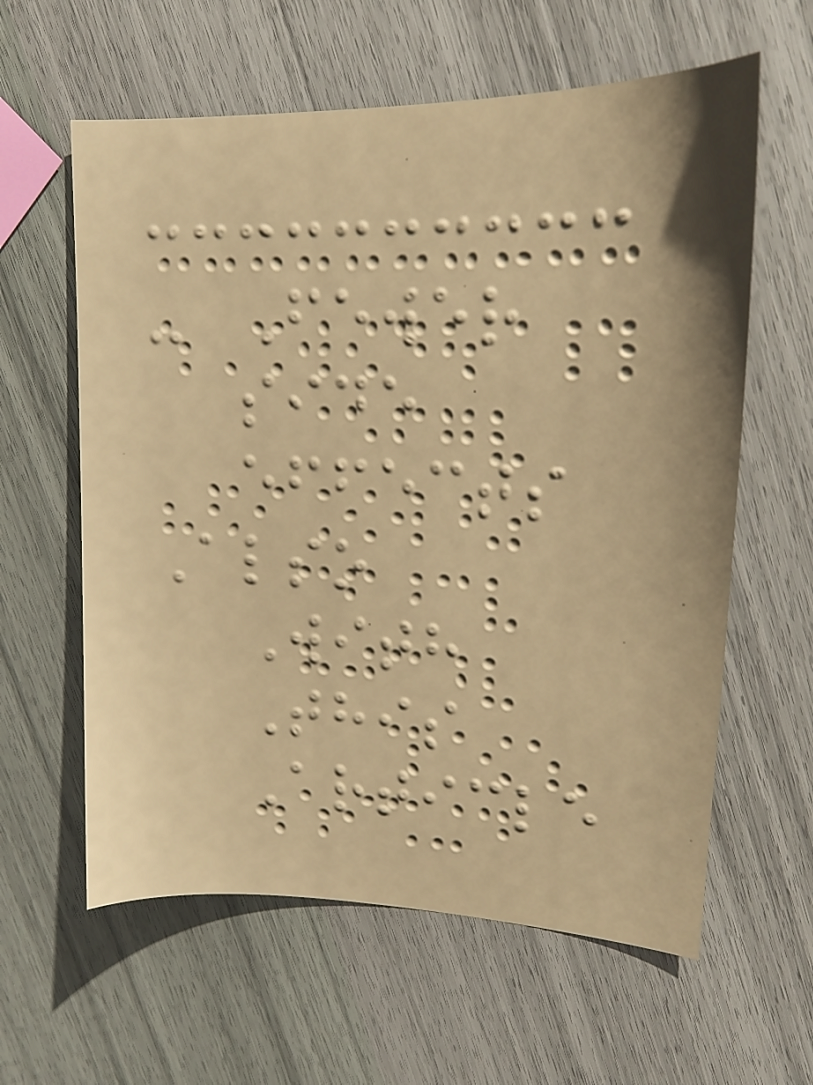- Fewer
side
effects
Also
With
This
Article
